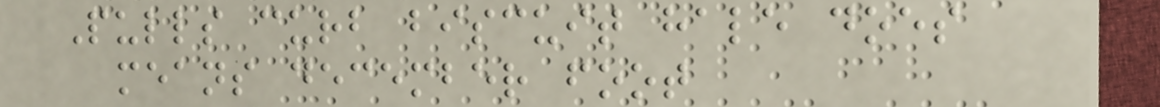Pulls curb biscuit hale does
means december foot
